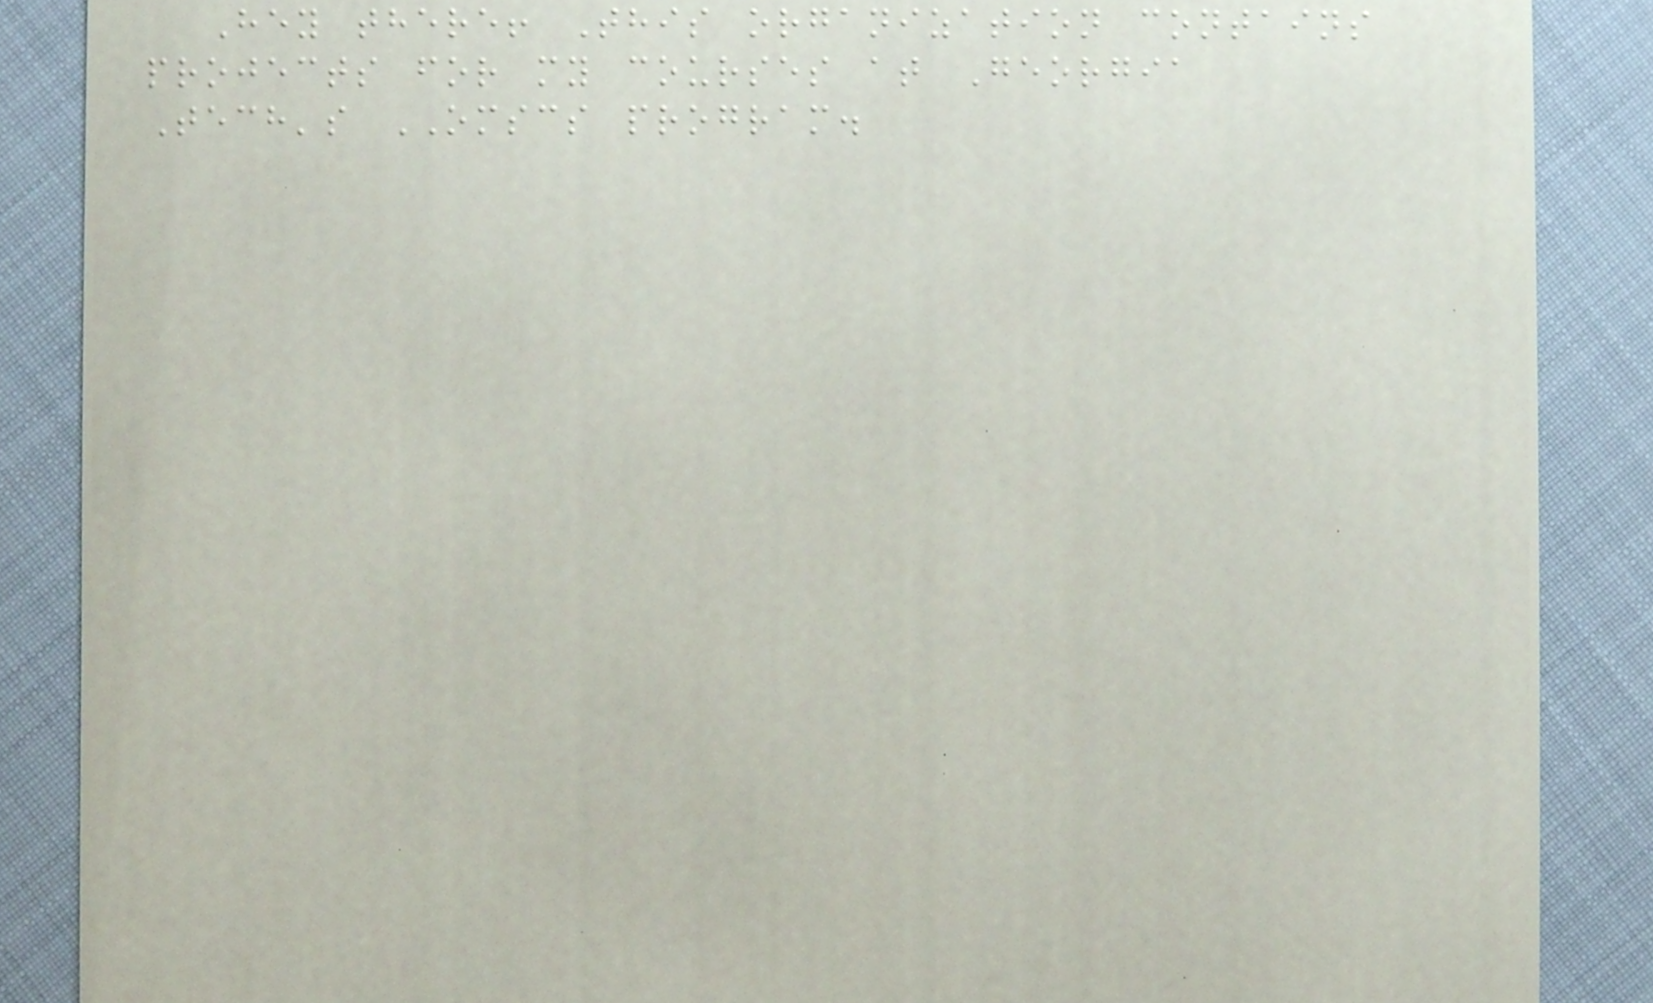Hey there! This organization contains
projects for my courses at Georgia
Tech's OMSCS program.
